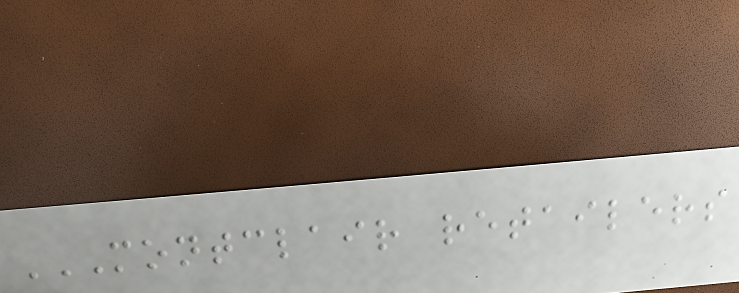MONTCLAIR RETAILERS
